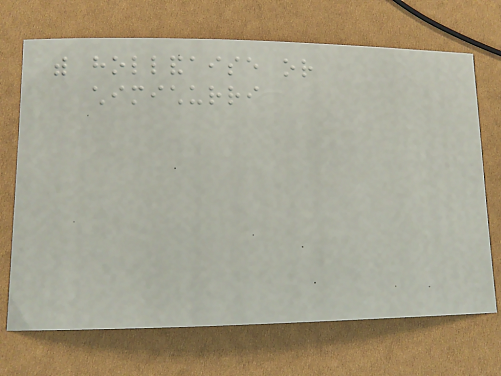with hollandaise or
chimichurri
